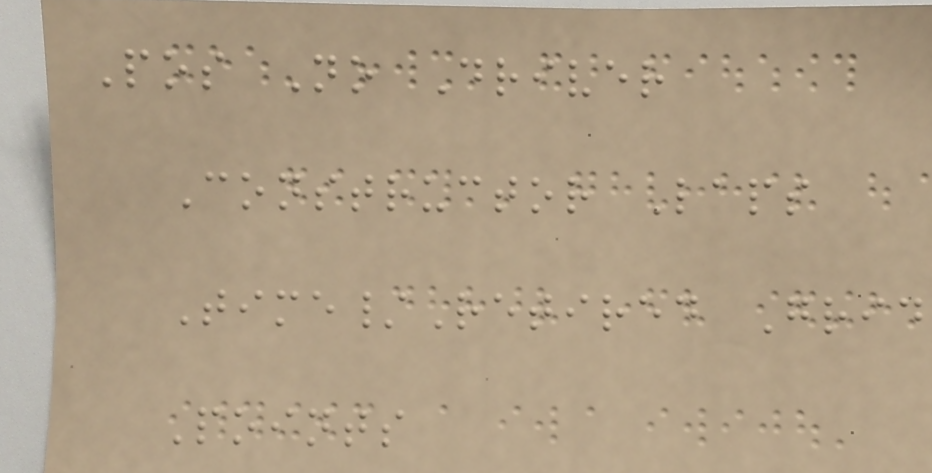Pos No Driver
Constructor Laps
Time/Retired Grid
Points
